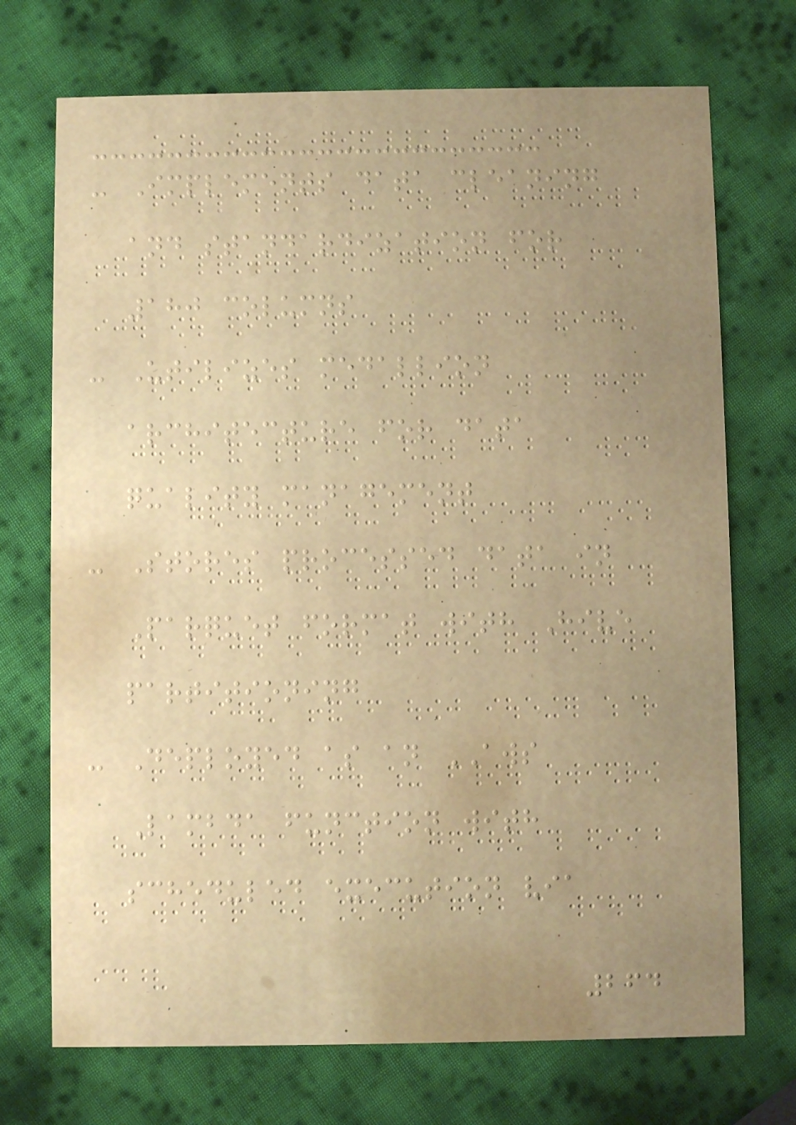- Implements data cleaning
and standardization for
180 columns
- Utilizes medallion
architecture for data
quality management
- Stores processed data in
Parquet format with Hive
partitioning
- Deployed as an AWS
Lambda function with
scheduled execution via
264
